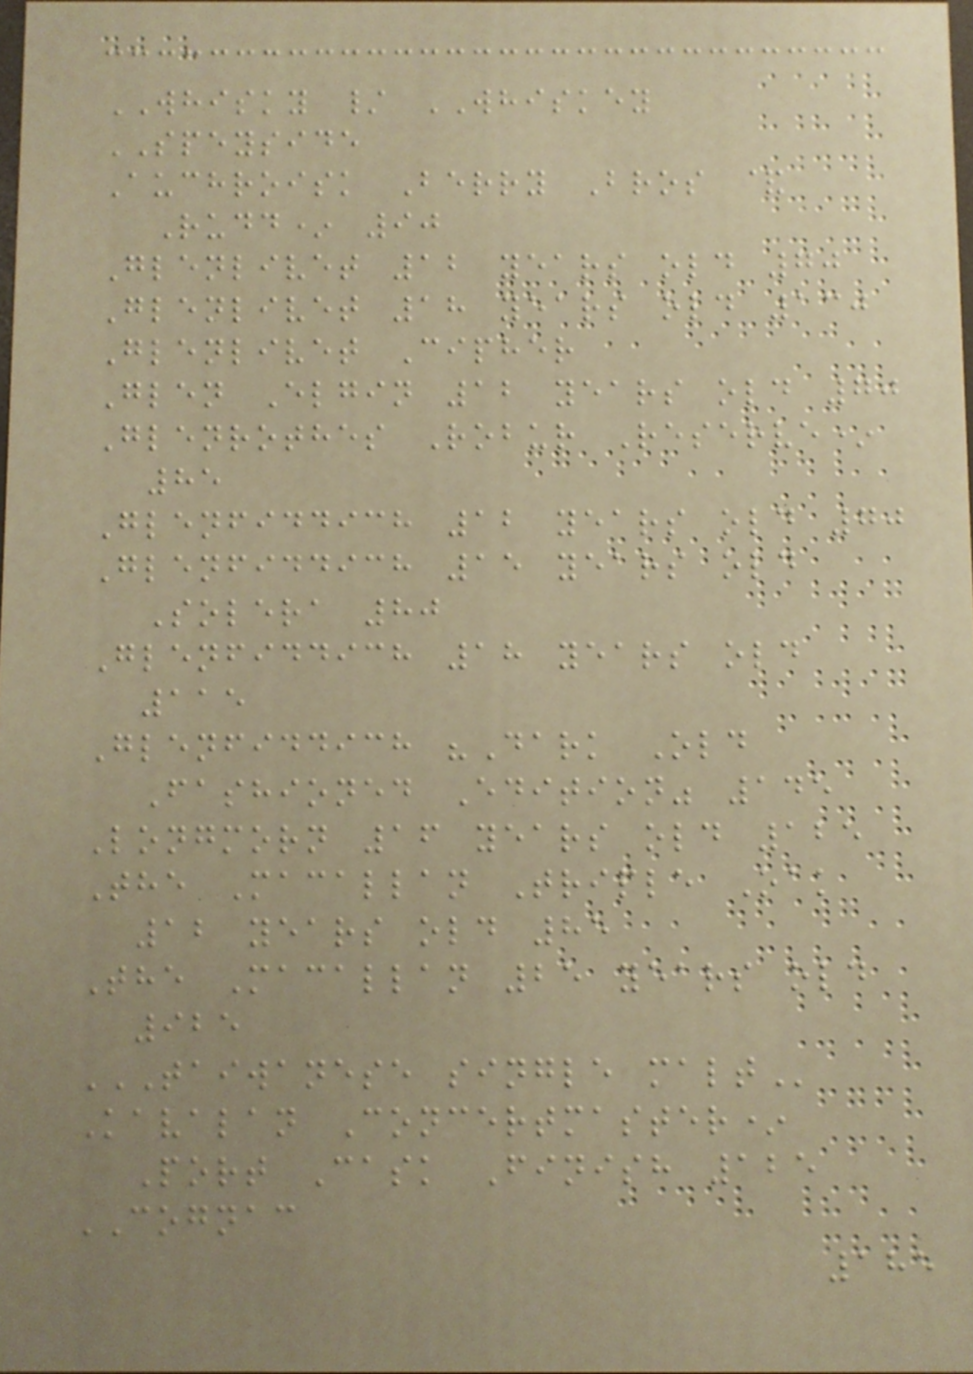WHISKY / WHISKEY
SPEYSIDE
Auchroisk Berry Bros &
Rudd* 90
Glenlivet 12 years old 70
Glenlivet 18 years old 130
Glenlivet Cipher
Glen Elgin 12 years old 70
Glenrothes Robur Reserve*
85
Glenfiddich 12 years old 70
Glenfiddich 15 years old
Solera 80
Glenfiddich 18 years old
115
Glenfiddich "Dark Old
Fashioned Edition" 145
Longmorn 16 years old 125
The Macallan Triple Oak
12 years old 85
The Macallan 25 years old
925
TAIWANESE SINGLE MALT
Kavalan Concertmaster*
Port Cask Finish 125
COGNAC
185
